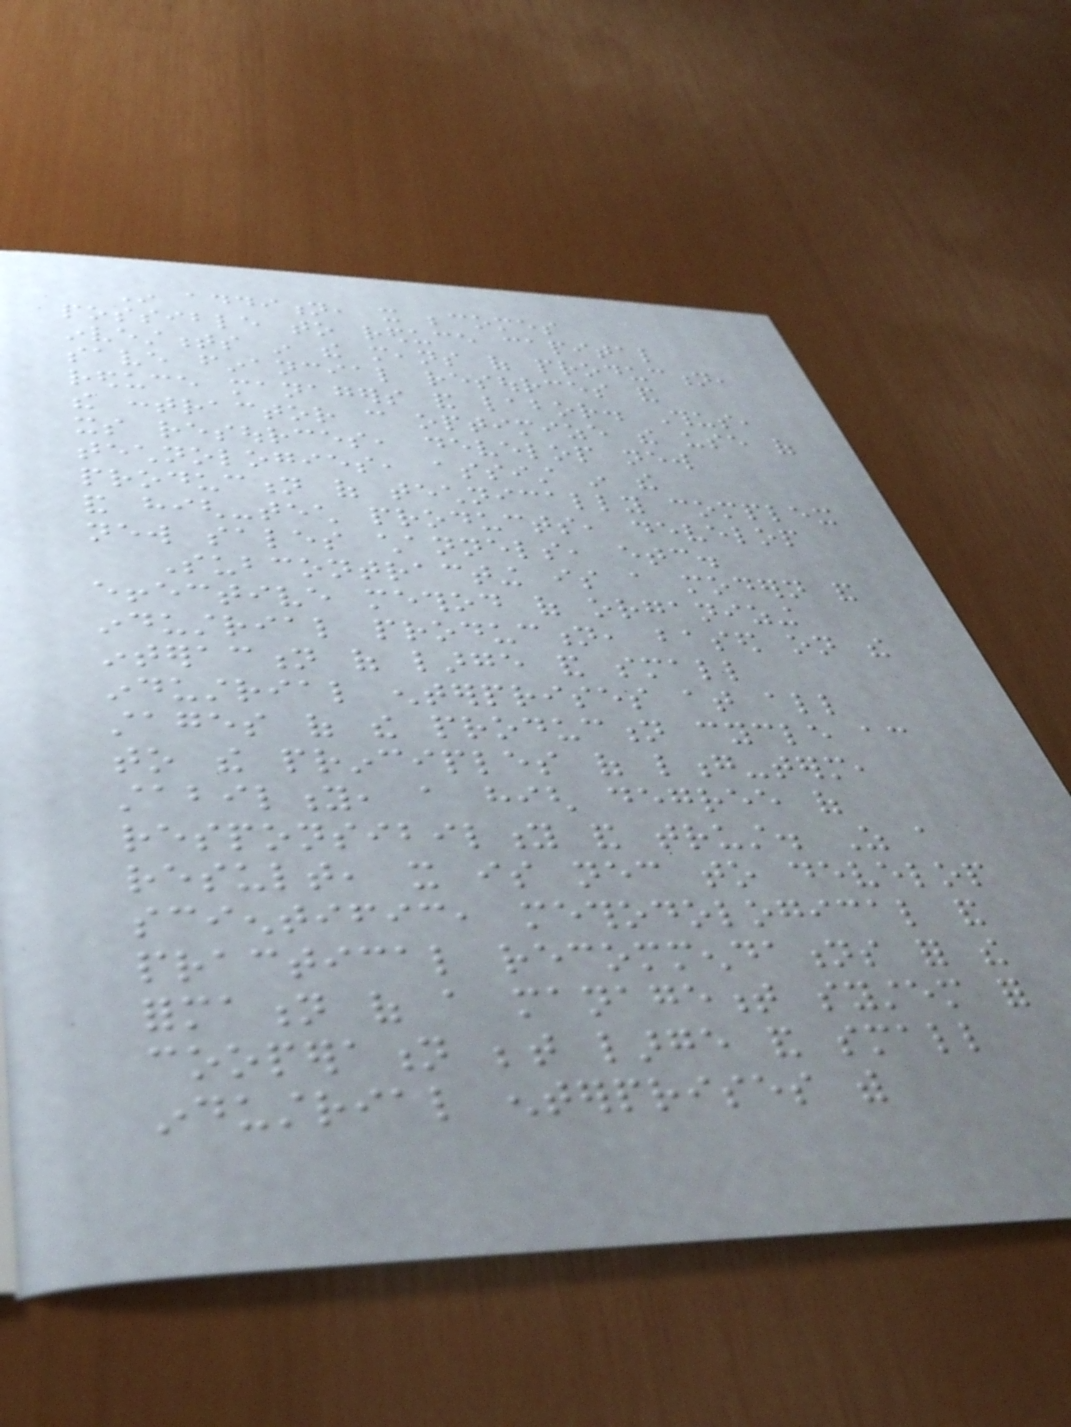In addition, it becomes
possible to reduce capital
investments in the means of production,
save financial resources and
reduce managers and labor. Thus,
the contractor can optimize the use of
its resources, develop new
technologies, assist in the
production of technically complex
and high-tech products, develop
new sales channels, etc.
Subcontracting is a modern and
effective method of organizing
industrial production, based on the
interaction of large and small
industrial enterprises at all
stages of the production cycle according
to the principles of long-term,
stability, a high degree of
responsibility and trust. As a
result, it is necessary to develop
scientific, methodological and
practical recommendations for the
formation of a management system for
cooperation between large and small
industrial enterprises with
